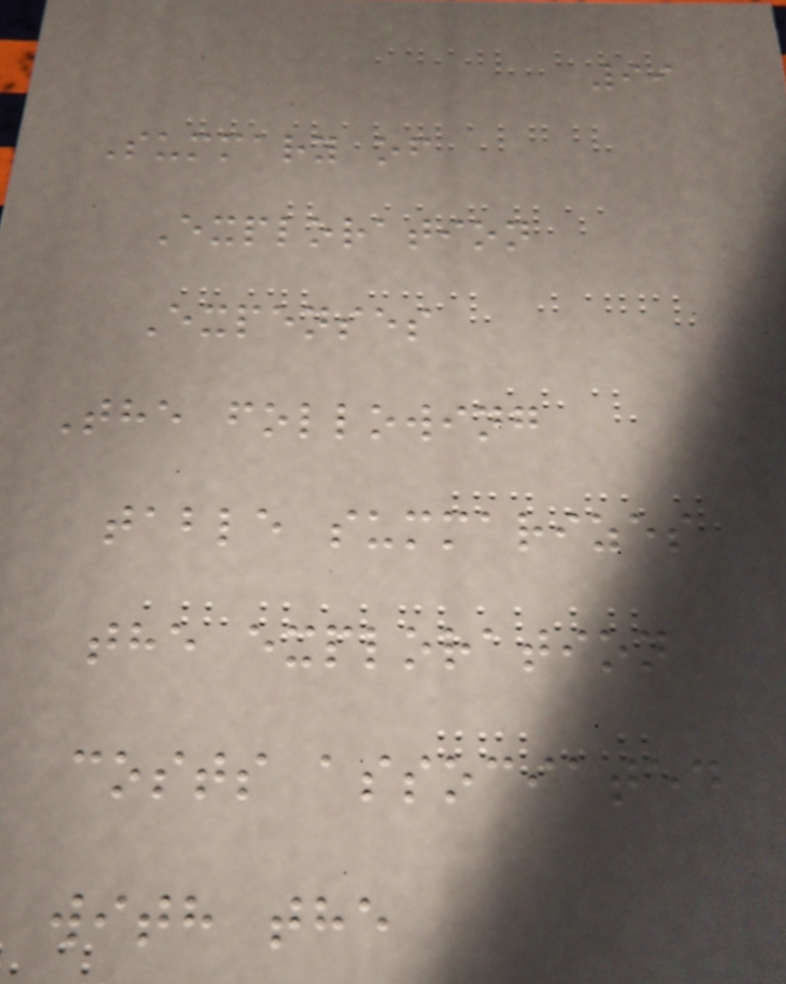99
Summary of
Exploration
Expenses
The following
table summarizes
the exploration
costs associated
with the
